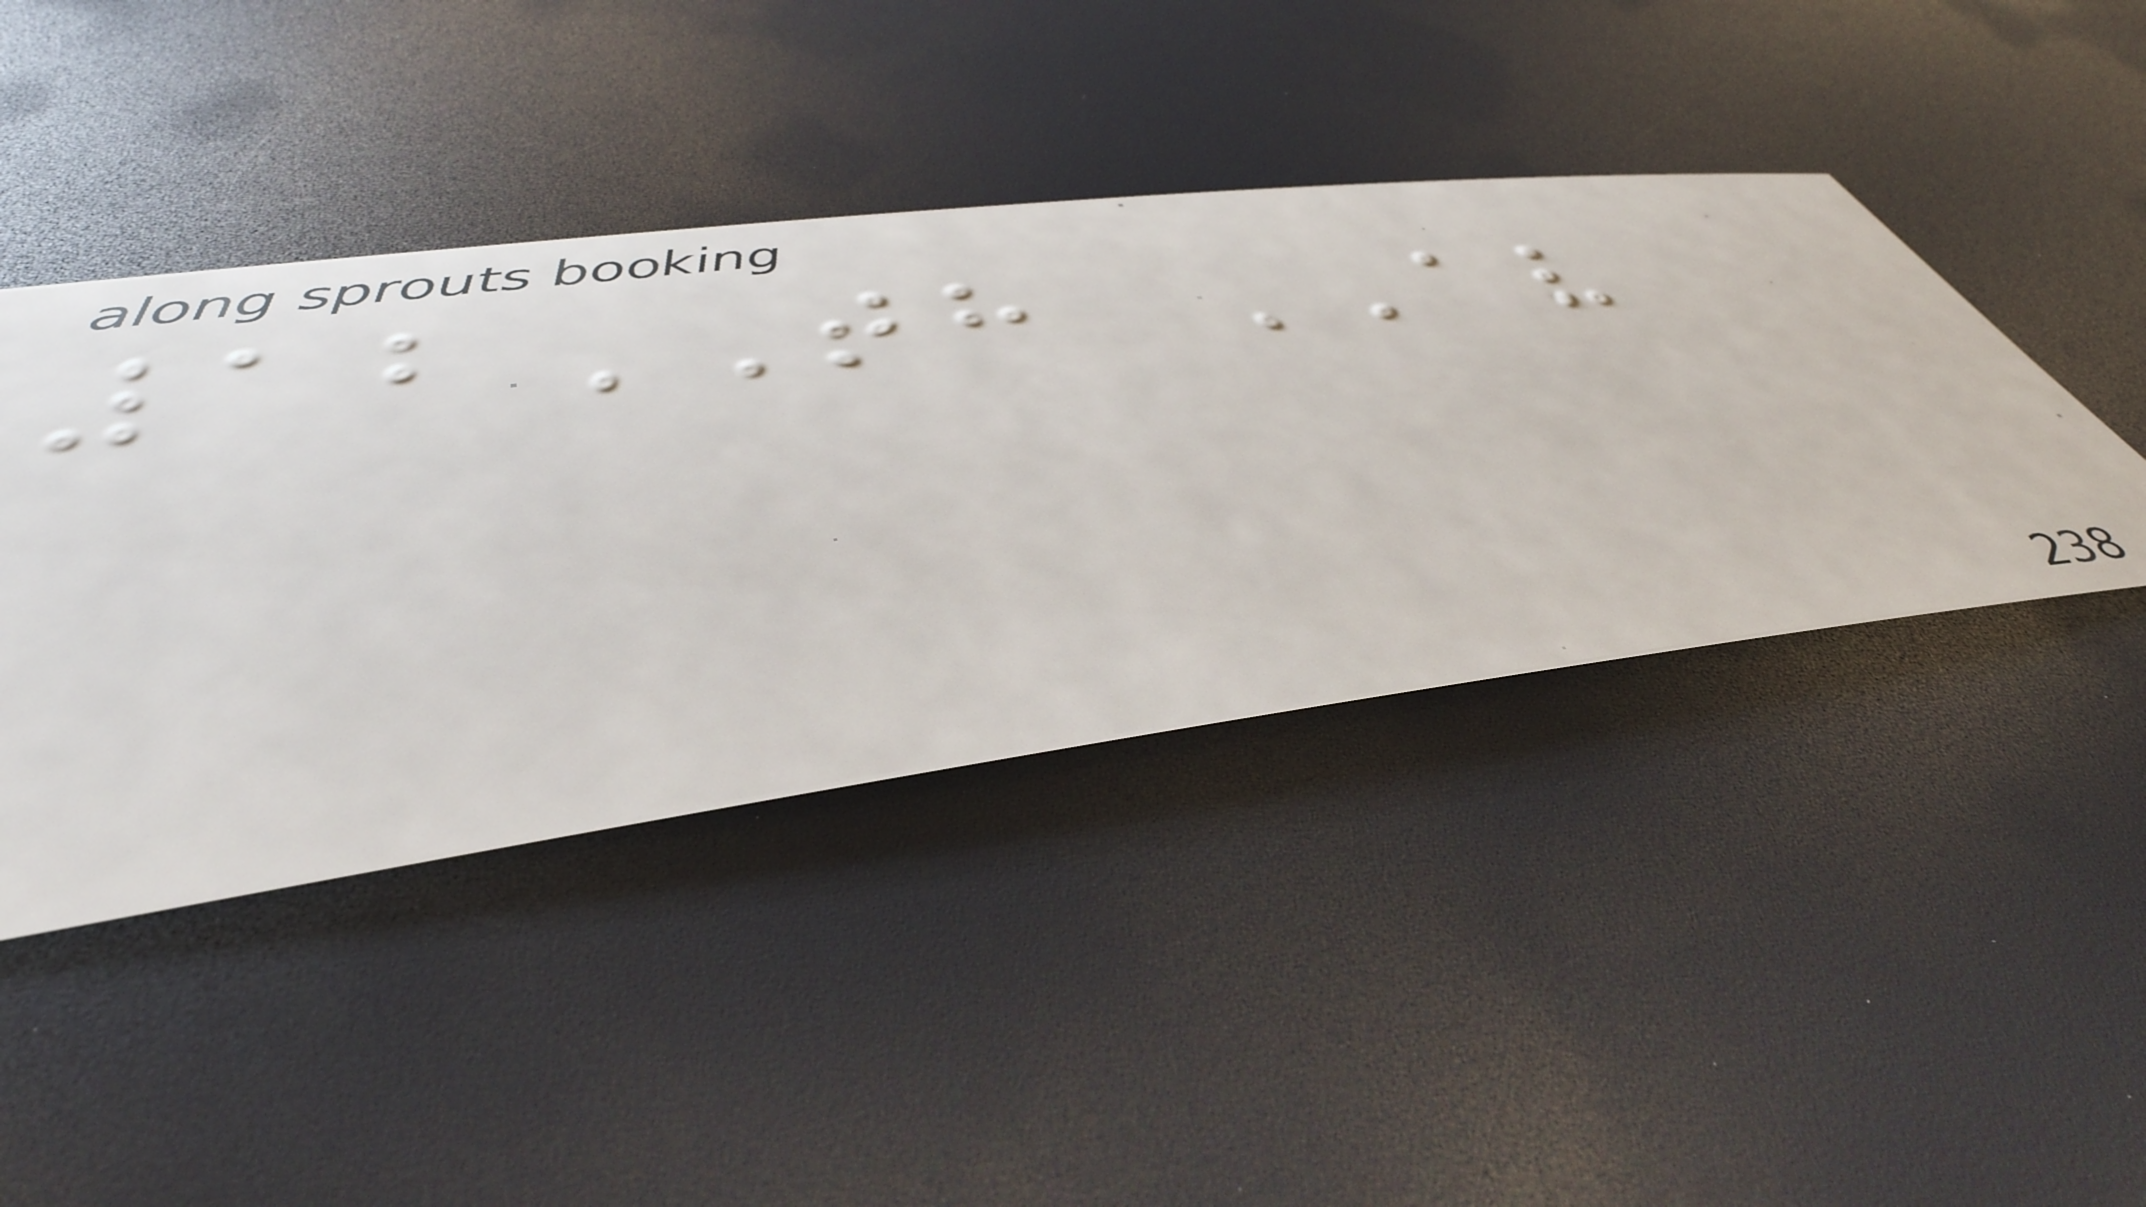12TH AV
